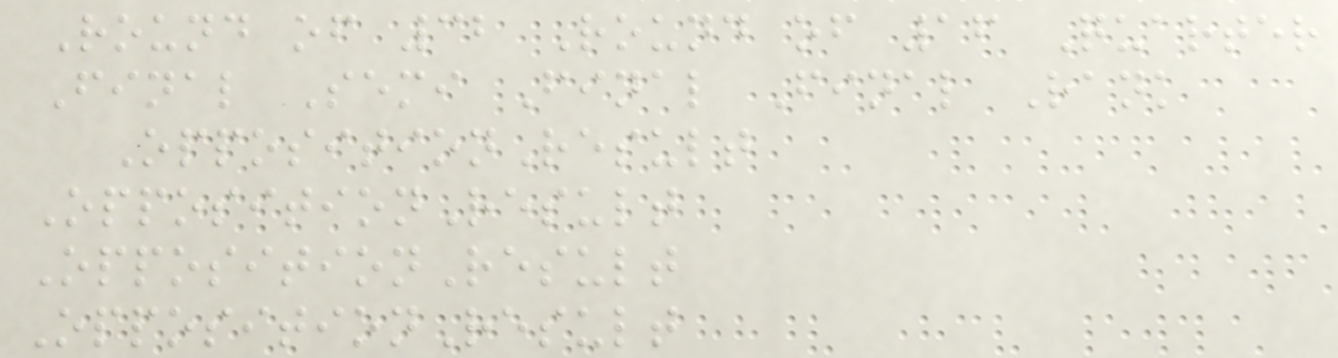Round of 32 Round of 16 Quarter
Final Semi Final Final Rank
OppositionResult
OppositionResult
OppositionResult
OppositionResult
